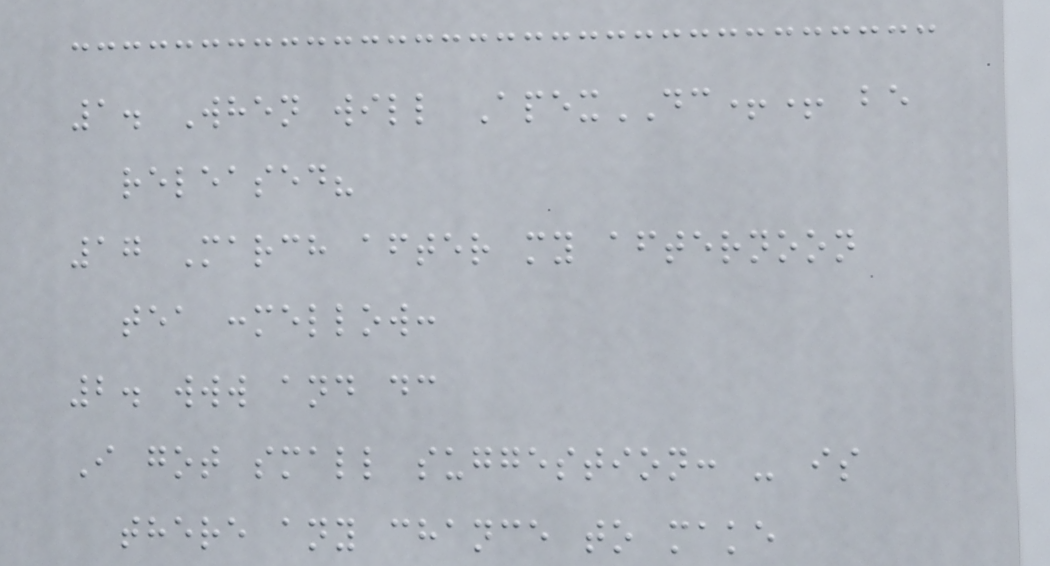1. When will ApexDC++ be
released?
17 March after my afternoon
tea :mellow:
2. www and dc
I got small suggestion: - is
there any chance to make
